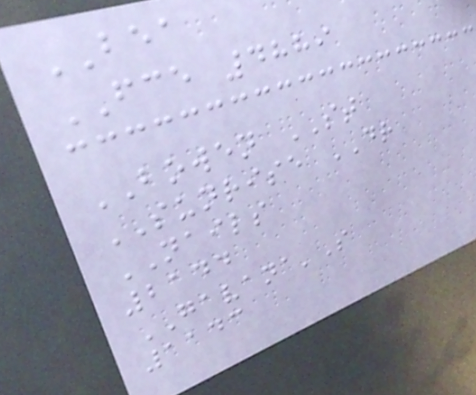BEA
FCE 4889
BOWEN ST
SUNRISE DR
NAILS
2144
GAVANA'S
1143
